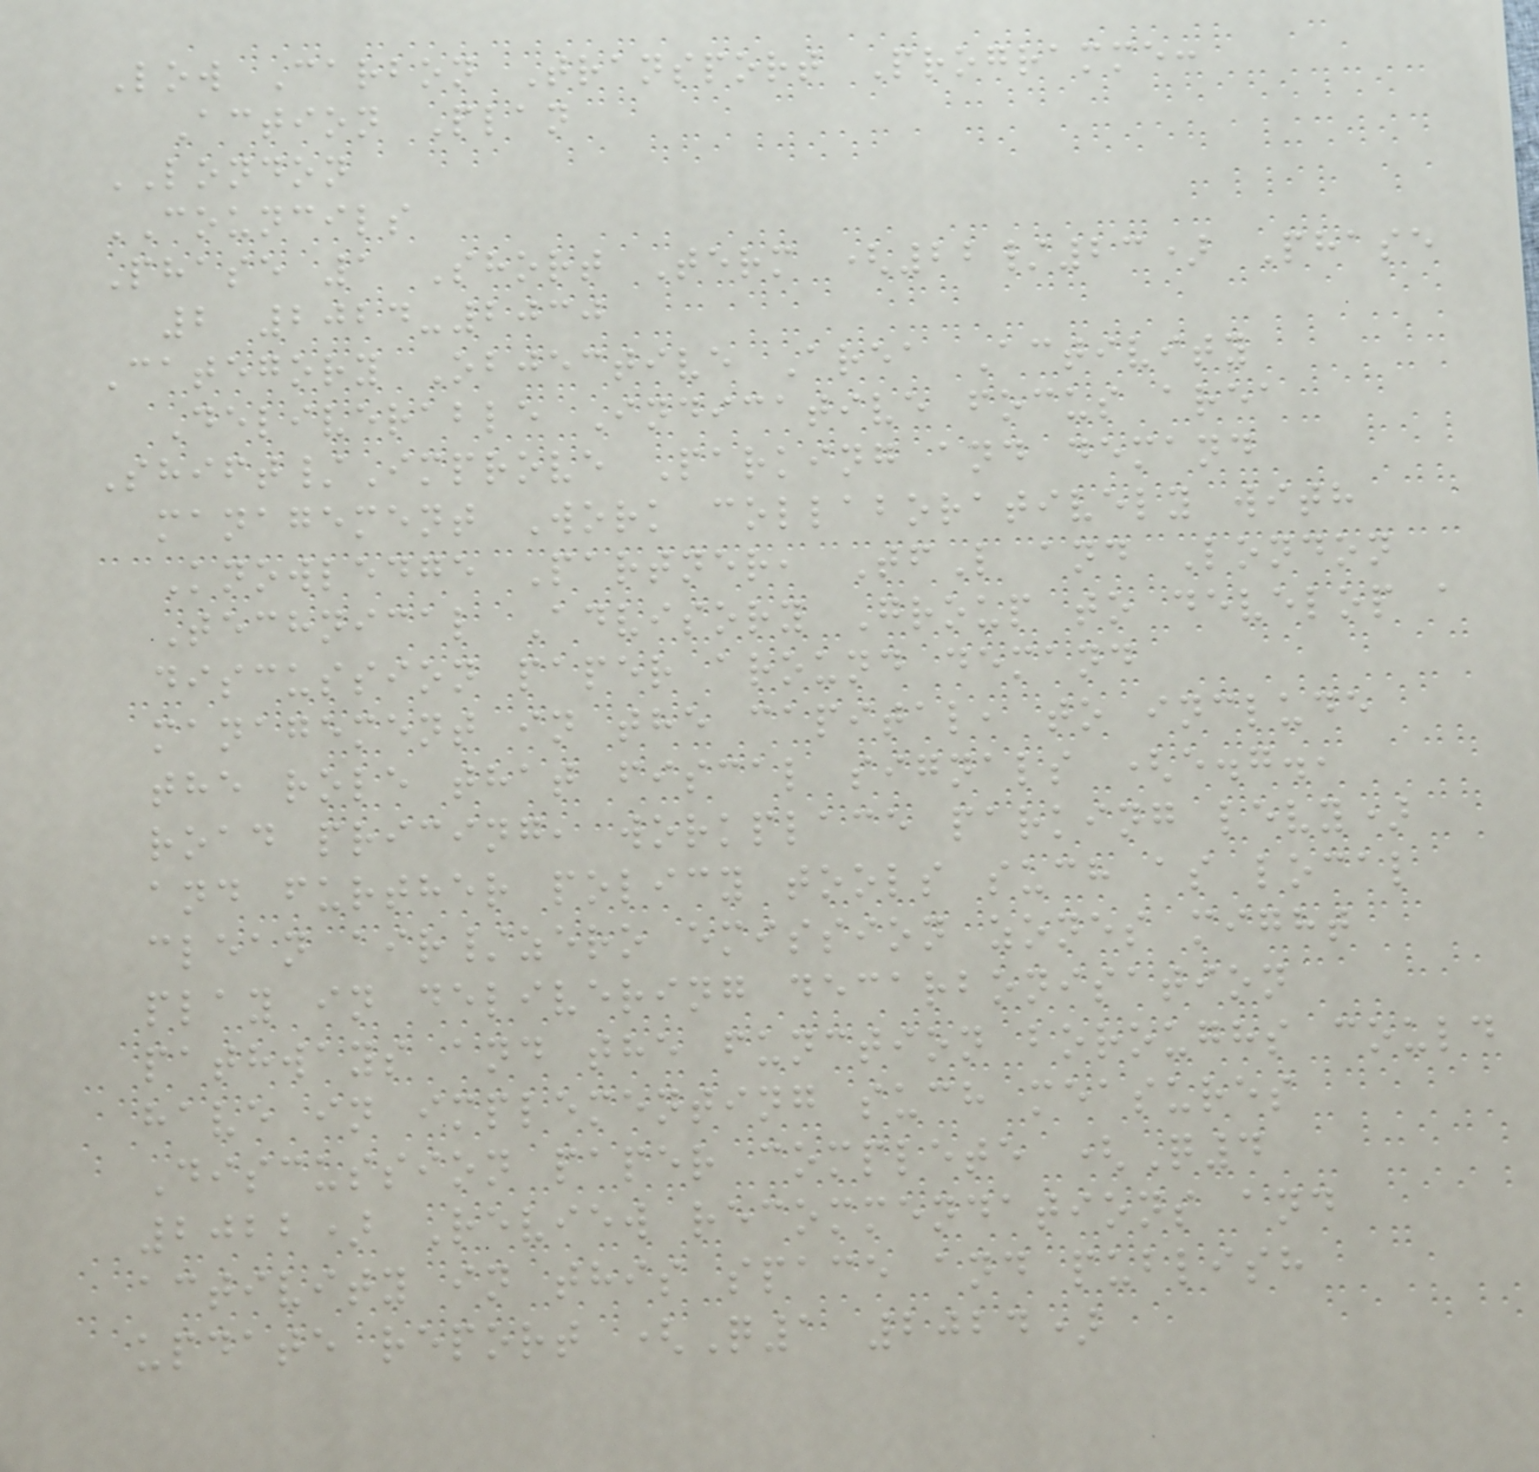Low Carbon Transport Programme:
Action Plan
LONDON
COUNCILS
Phase 1 Short Term (22/23) Phase
2 2024-2030
Category Objective Area Activity
Deliverable Indicative focus area
Shift/Improve Parking and demand
management Work collaboratively with
Knowledge Partner, TfL and London
Technical Advisory Group to develop a
discussion paper around demand
management in the capital, to include
the role that fiscal signals (e.g.,
road pricing, workplace parking levy)
and further policy tools such as local
clean air/zero emission zones might
play in delivering decarbonisation
pathways and the function boroughs could
have in implementing such measures
Discussion paper complete (Q4
2022) Review recommendations and
activity in this space and publish
update report (Q1 2024)
